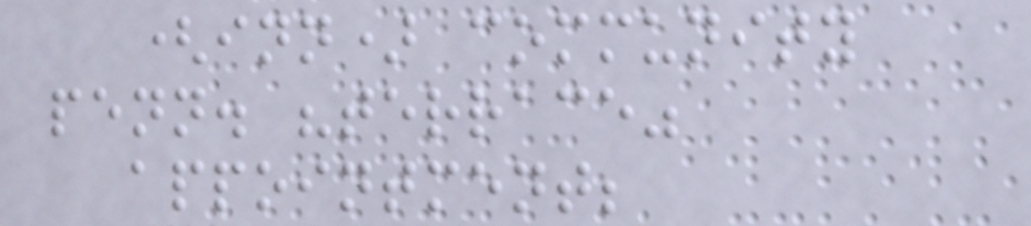(inn) community
penn. "terrace"
appointment;
